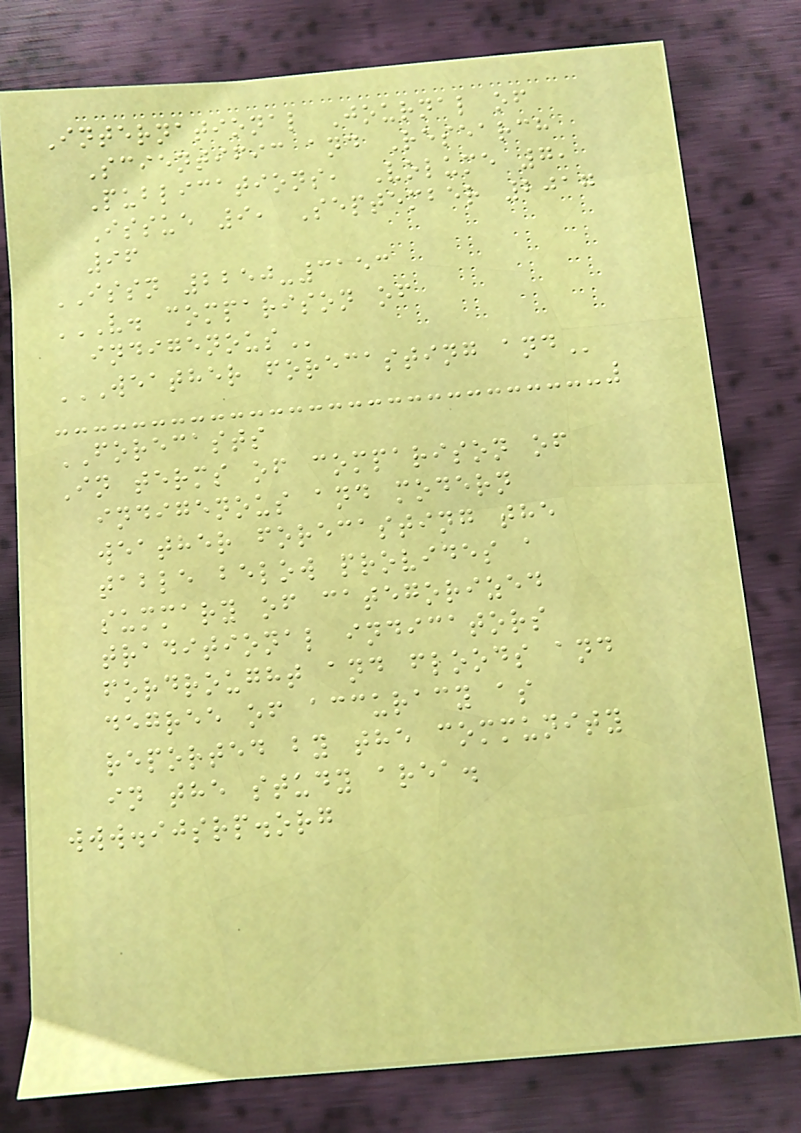International Journal of
Scientific and Research
Publications, Volume 7,
Issue 9, September 2017
96
ISSN 2250-3153
V. COMPARISON OF
INDIGENOUS
WEATHER FORECASTING AND
FORECASTS
In terms of comparison of
indigenous and modern
weather forecasting the
table below provides a
summary of categorized
traditional indicators
fordrought and floods and
degree of accuracy as
reported by the community
in the study area.
www.ijsrp.org
